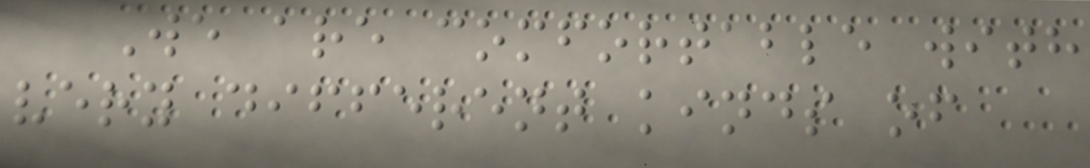We are comfortable with
very different kinds of
